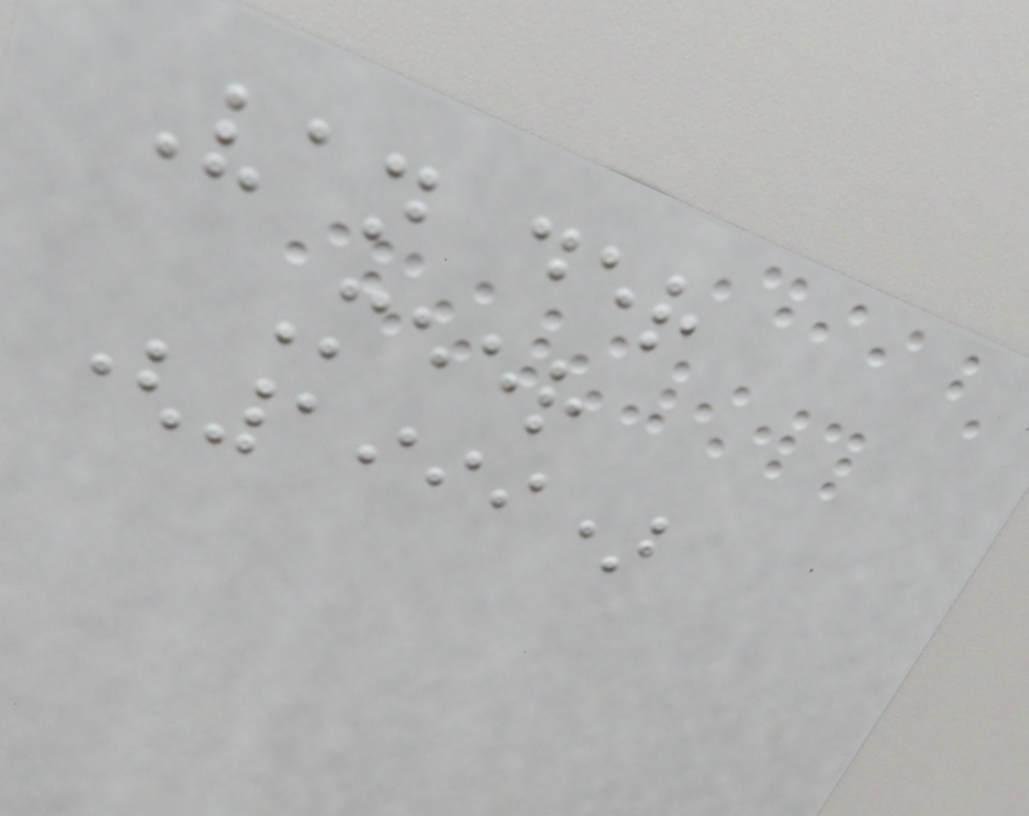Van der
Meer
(1999)
